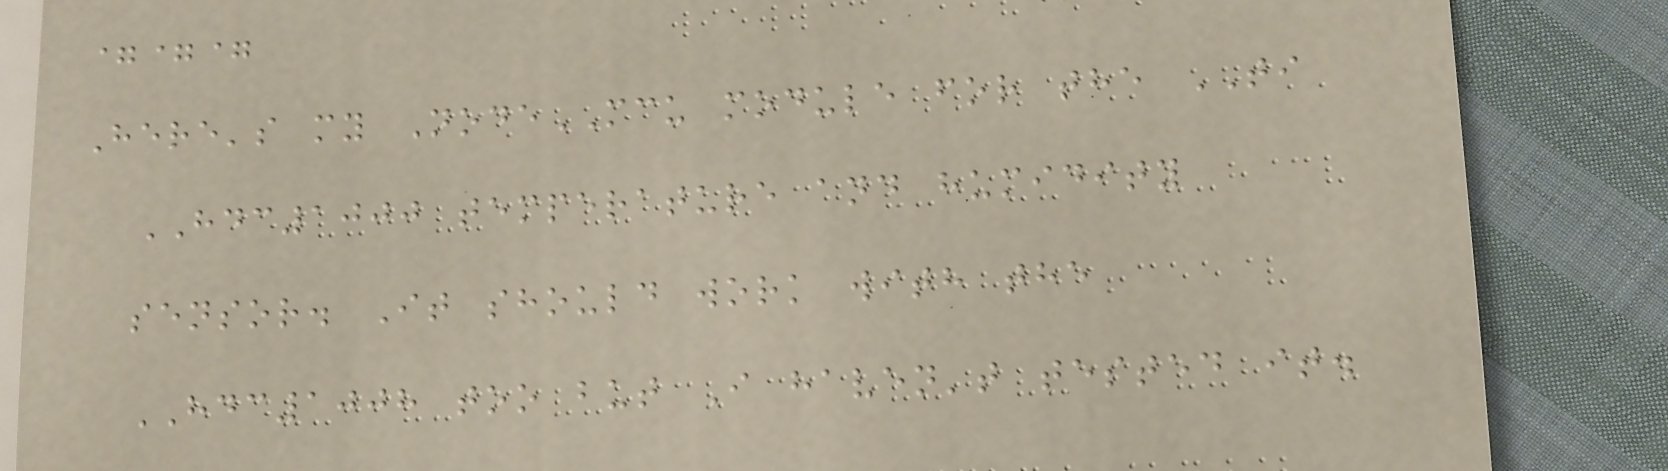===
Here's my NodeMCU module for the TI
HDC1000 temperature and humidity
sensor. It should work with the
HDC1008 too but I haven't tested it.
